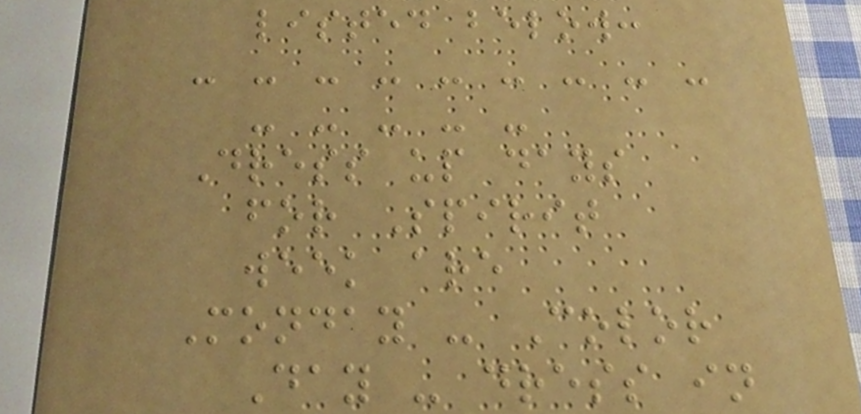listed below:
- - - - - - - - -
- - - - -
Dress up days
for Spirit
week are
Monday - Color
Day - dress in
